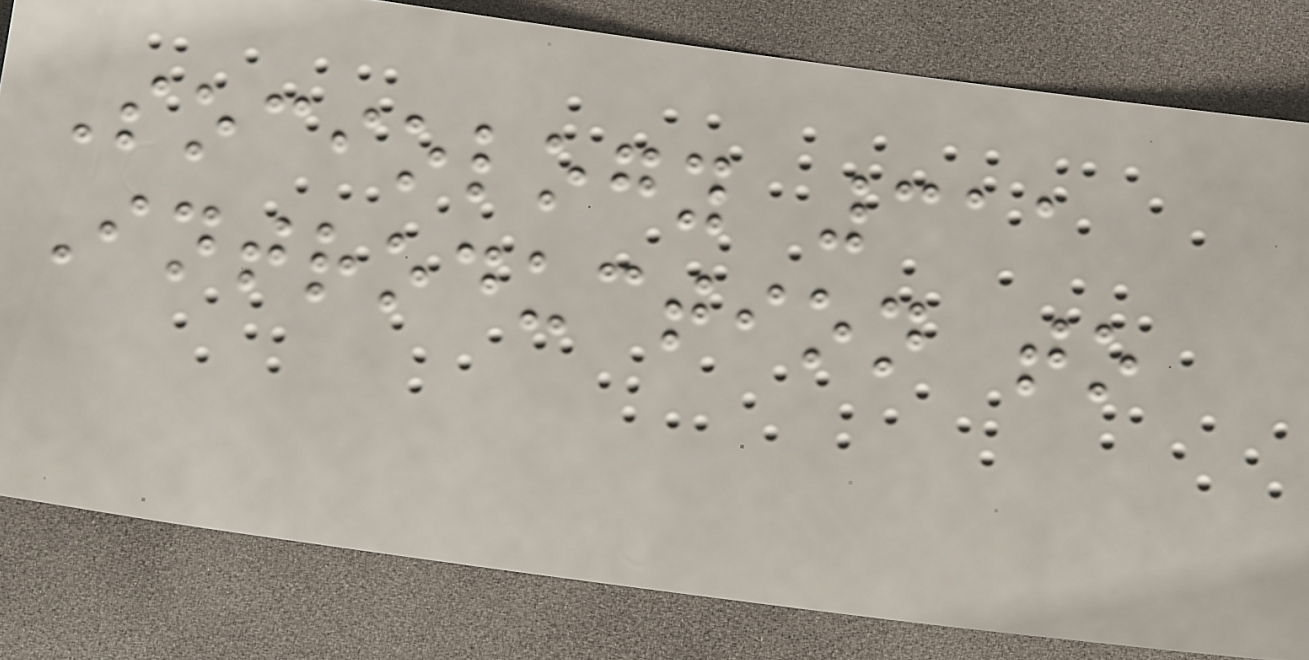Sociology 311
Introduction to
